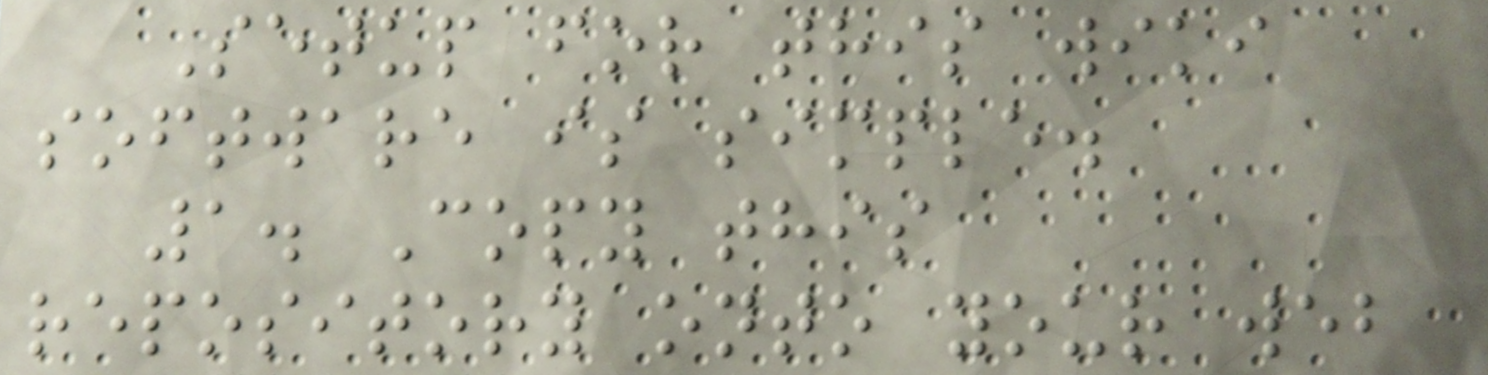Setup for this wiki
software is simple.
1. Copy this
repository onto your web
